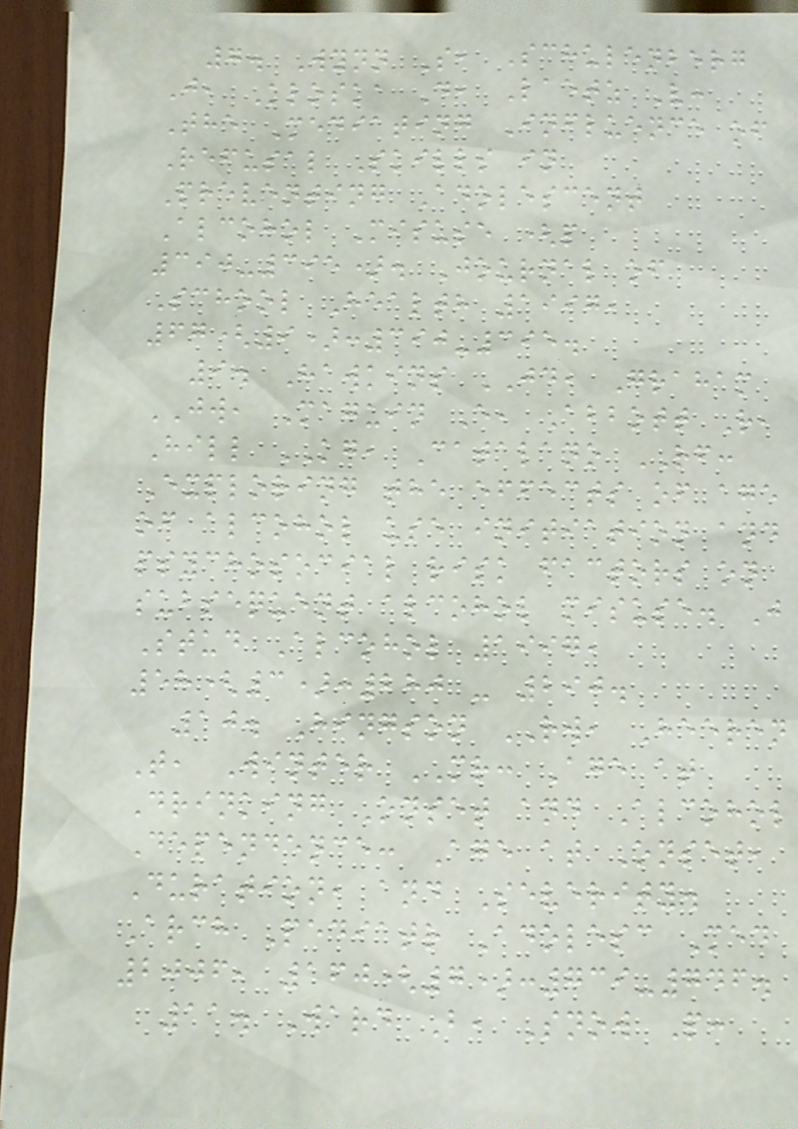7. Wynn S, Schulenberg
J, Kloska D, Laetz V:
The Mediating Influence of
Refusal Skills in
Preventing Adolescent
Alcohol Misuse (p
390-395). Journal of
School Health 1997,
67(9):390-395.
9. Hawkins JD, Graham
JW, Maguin E, Abbott R,
Hill KG, Catalano RF:
Exploring the effects of age
of alcohol use initiation and
psychosocial risk factors on
subsequent alcohol misuse. J
Stud Alcohol 1997,
58(3):280 - 290.
10. Hingson RW, Heeren
T, Winter MR: Age at
Drinking Onset and Alcohol
Dependence: Age at Onset,
Duration, and Severity.
Arch Pediatr Adolesc Med
2006, 160(7):739-746.
11. Ward B, Snow P:
